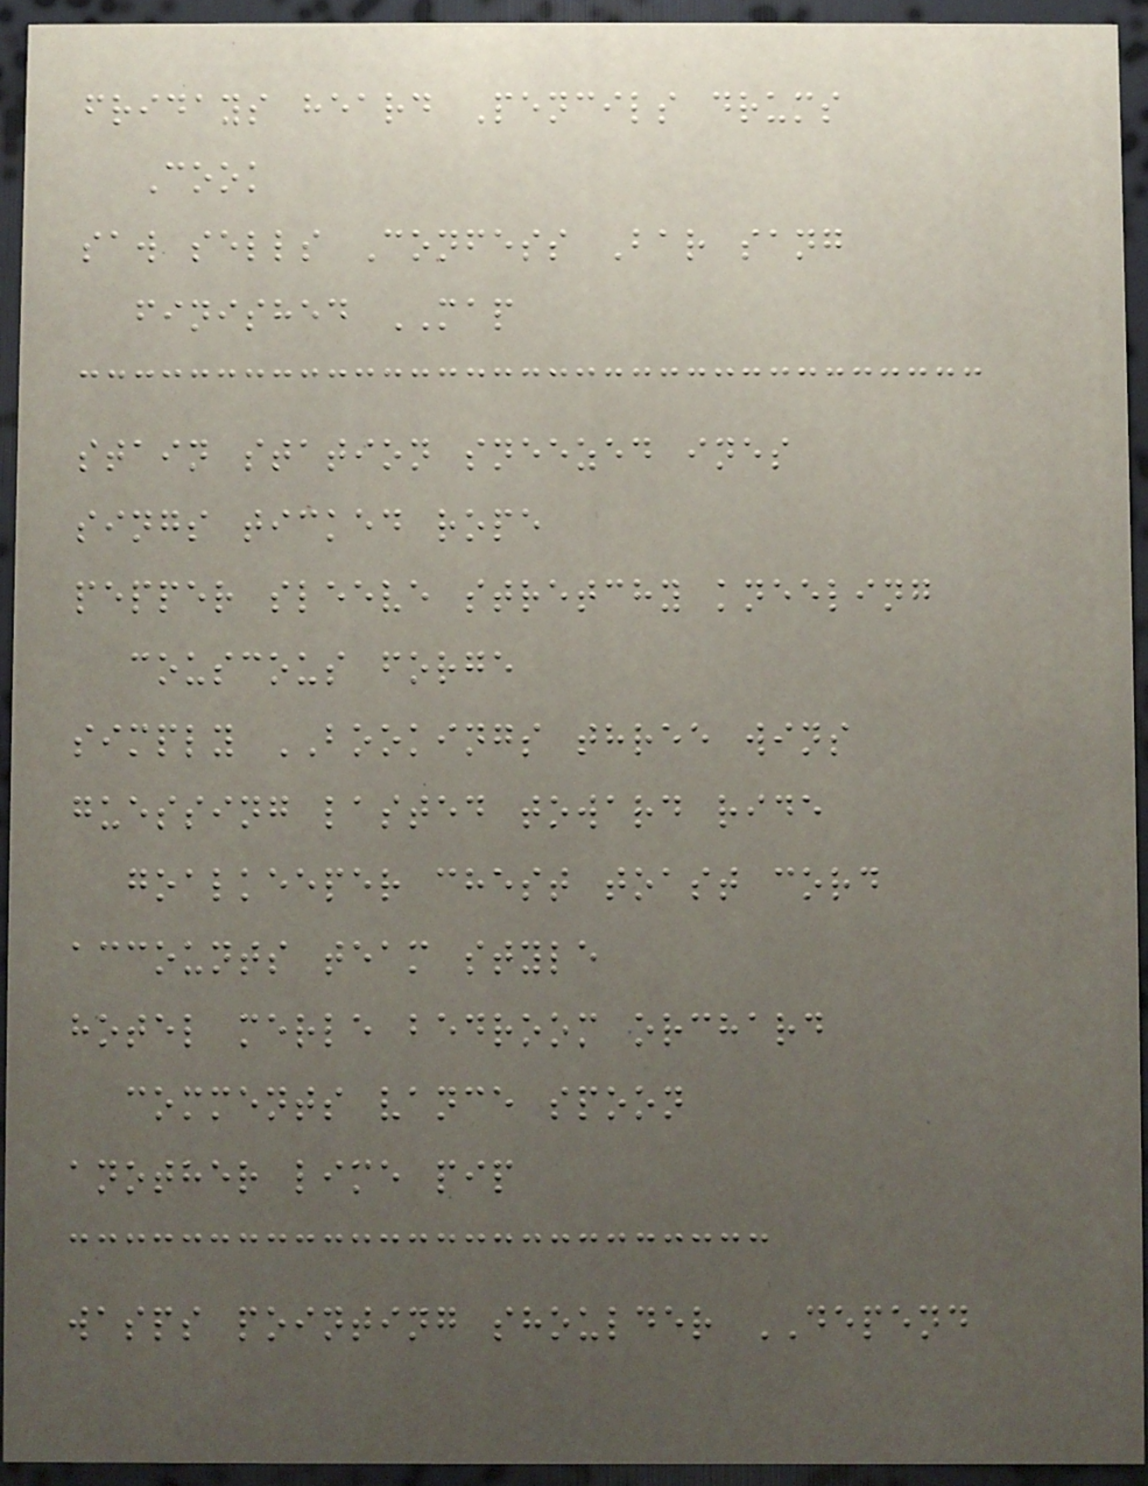fridays heard Pencils drums
Cook
saw sells Confess Bar sang
finished MAP
stain station sneezed ines
sings ticked rope
pepper sleeve stretchy kneeling
couscous forge
simply BOOKINGS three wins
guessing lasted toward ride
goalkeeper chest toast cord
accounts team style
hotel merle bedroom orchard
comments vance spoon
another lime pip
wasps pointing shoulder DEPEND
